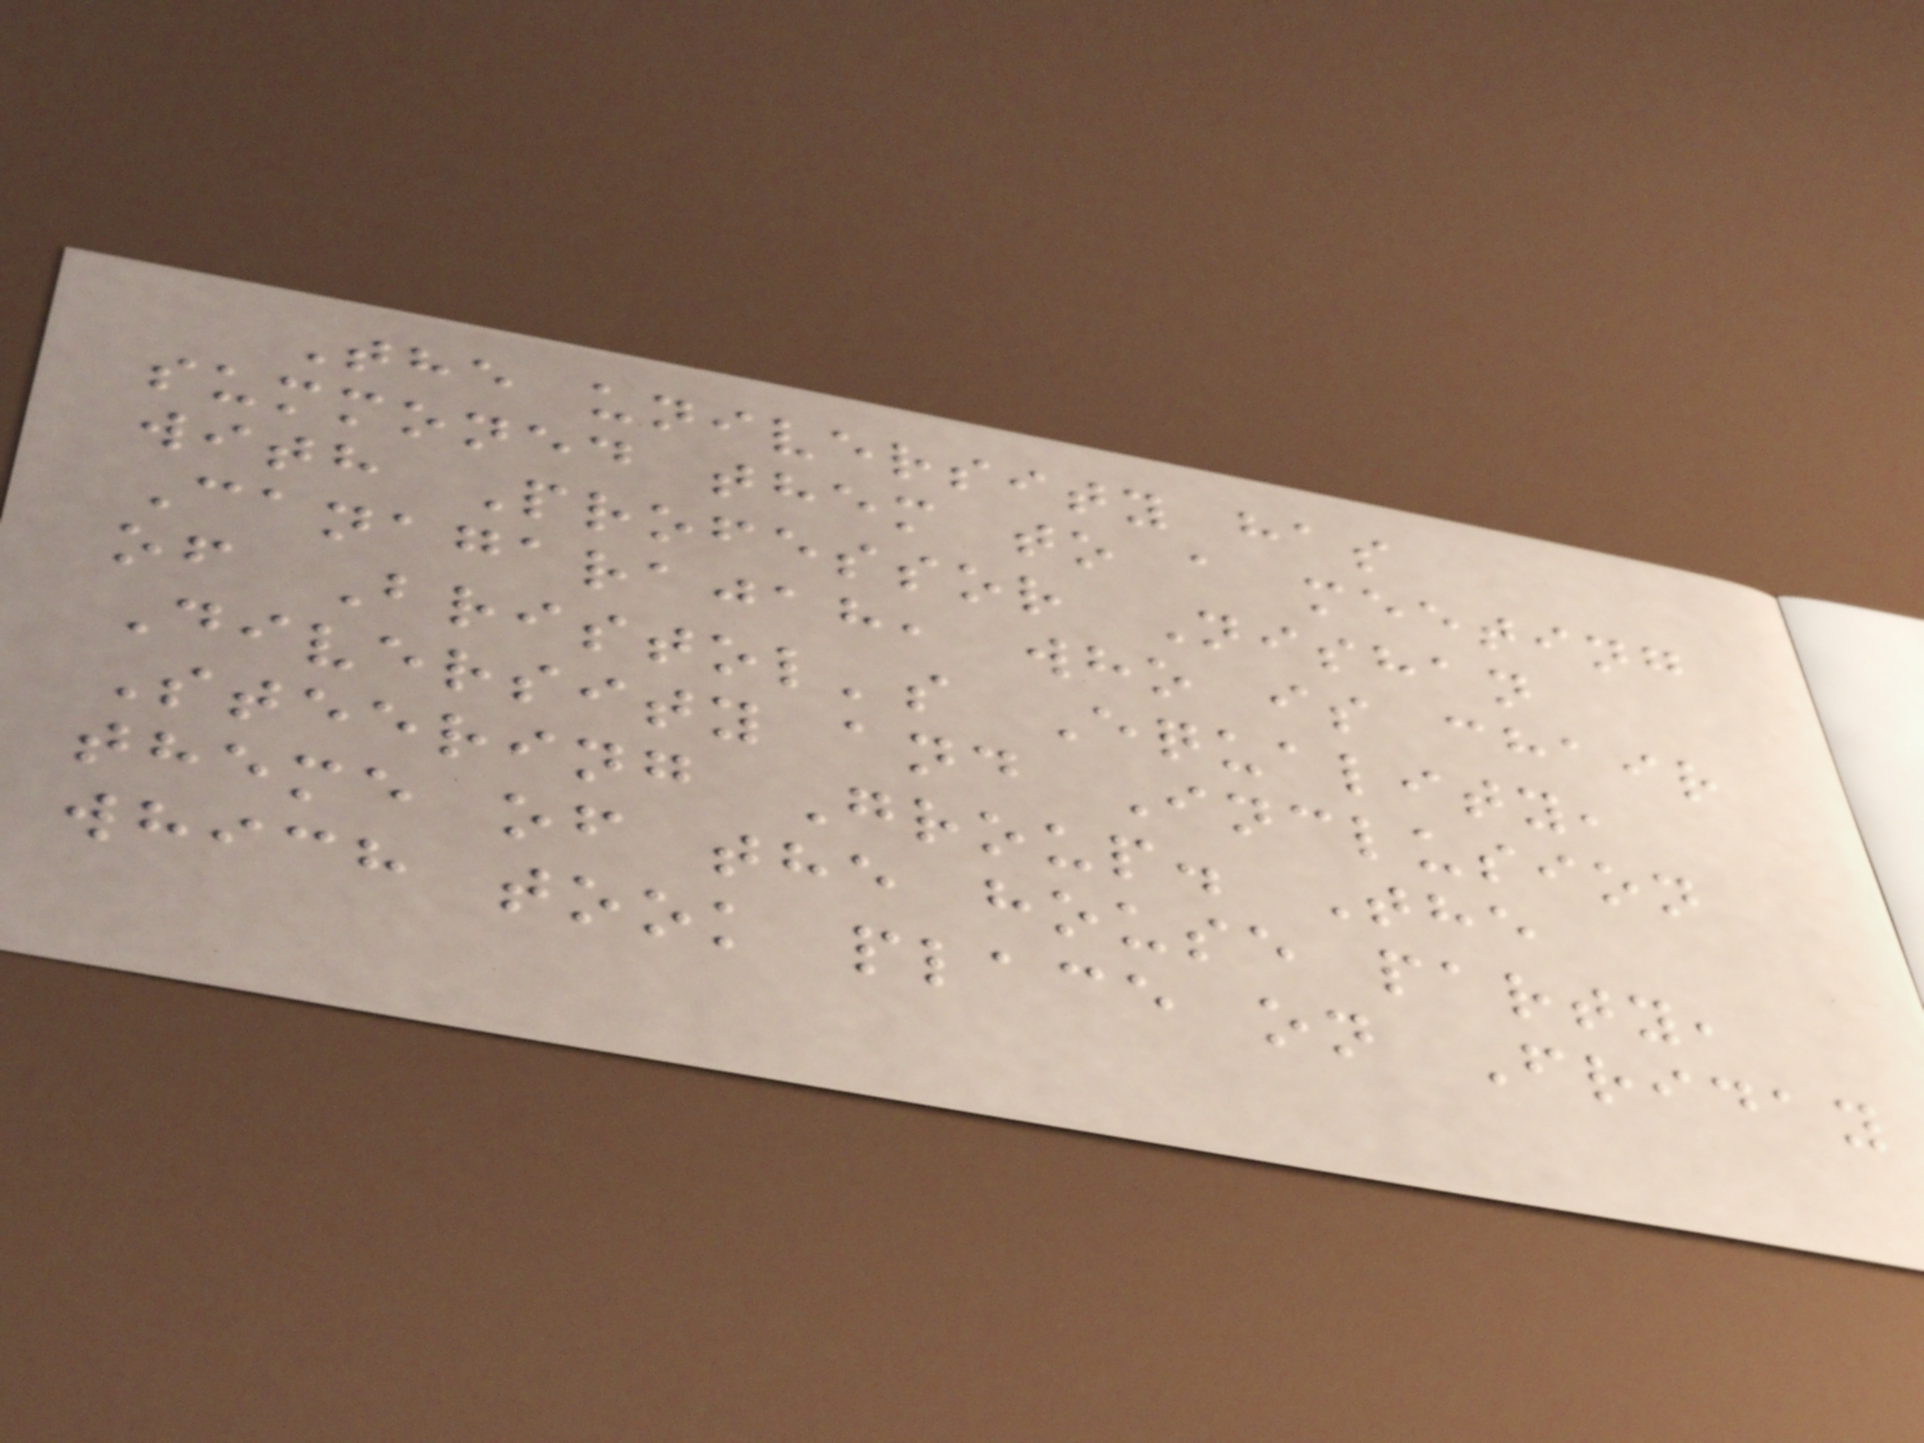The university has
summoned them to a meeting
with Professor Nishan
Canagarajah, who is chair
of Bristol's Equality,
Diversity and Inclusion
Steering Group. The
theme of the house party,
which took place on Friday
